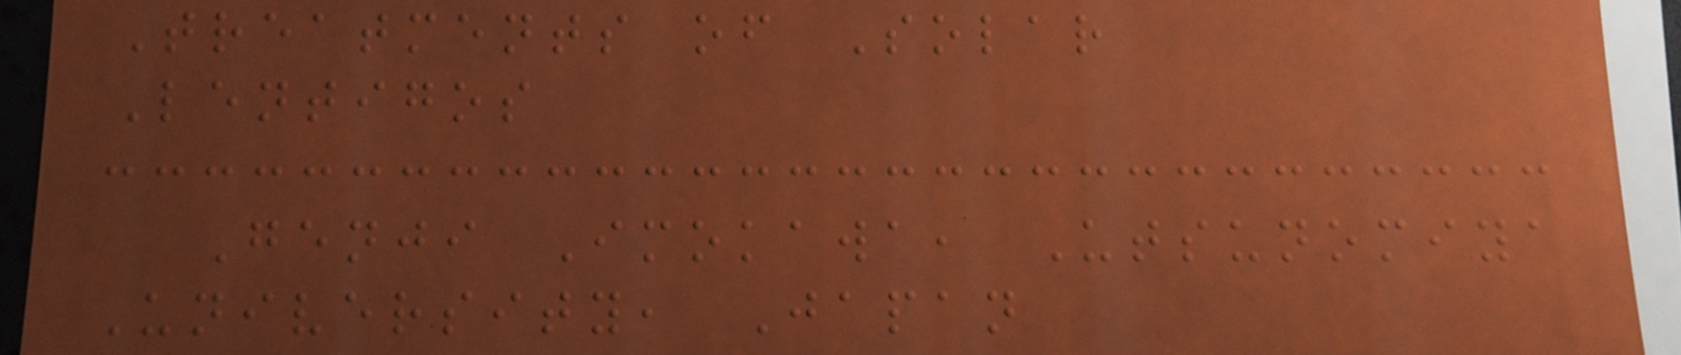Treatments of Solar
Lentigos
Genji Imokawa, Utsunomiya
University, Japan
